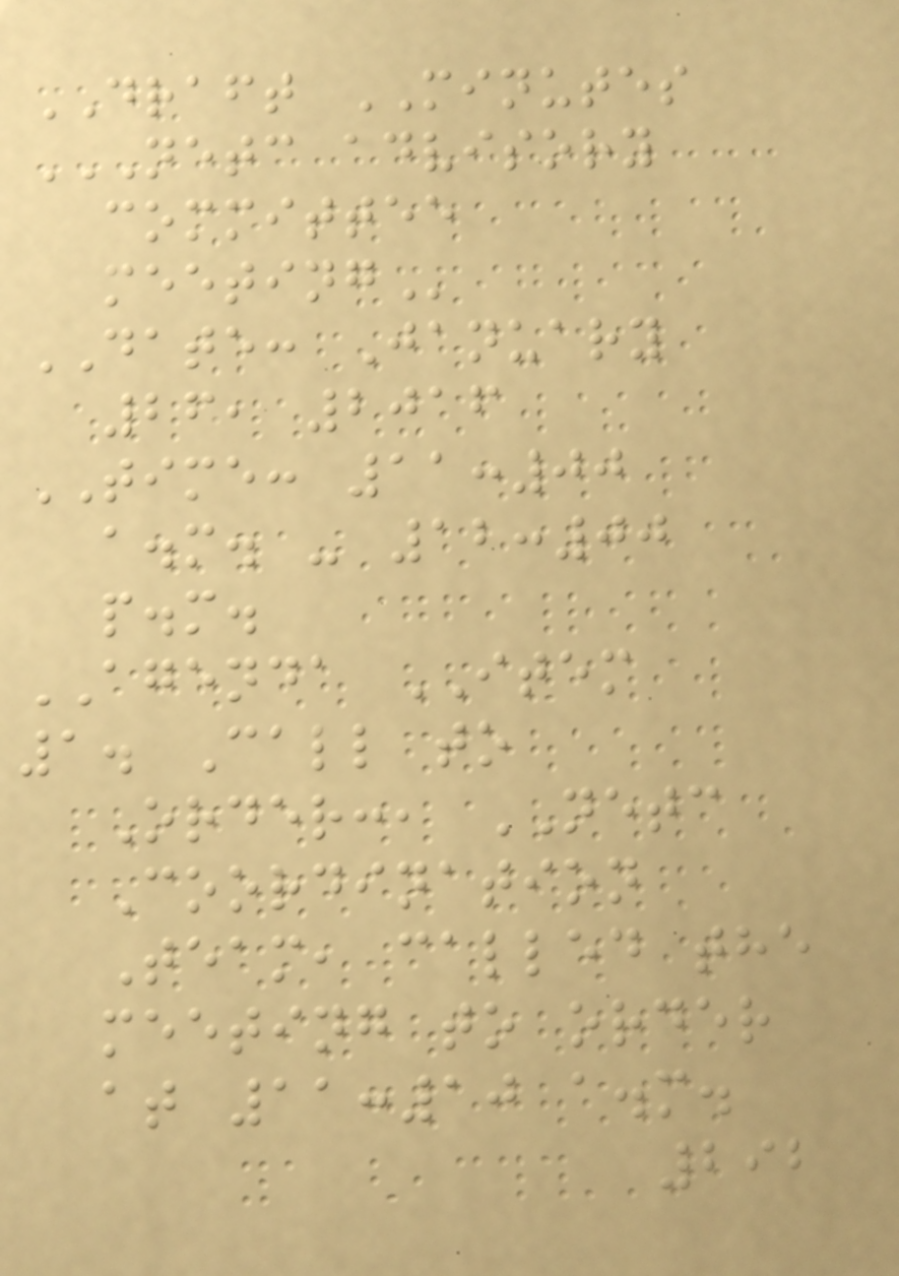DRAFT MINUTES
NETC ADVISORY
COMMITTEE
MEETING
DATE: January
26, 2016
TIME: 11:00
a.m. - 12:00
p.m.
AGENDA ITEM
1. Call to
Order:, NETC
Coordination
Team, called the
meeting to order
at 11:10 a.m.
292
